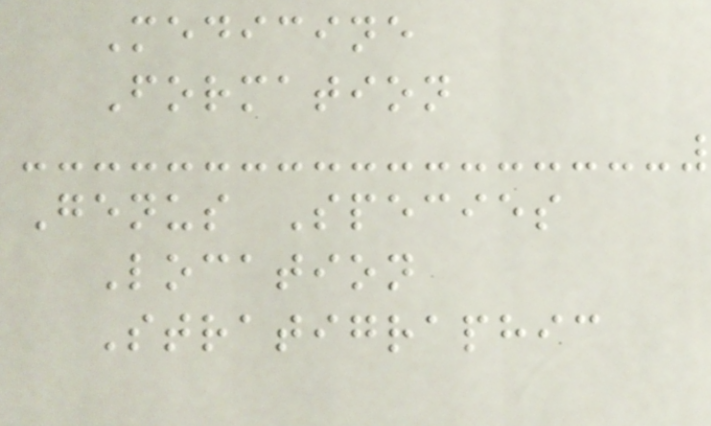Medicine
Formation
Genus Species
Location
Stratigraphic
